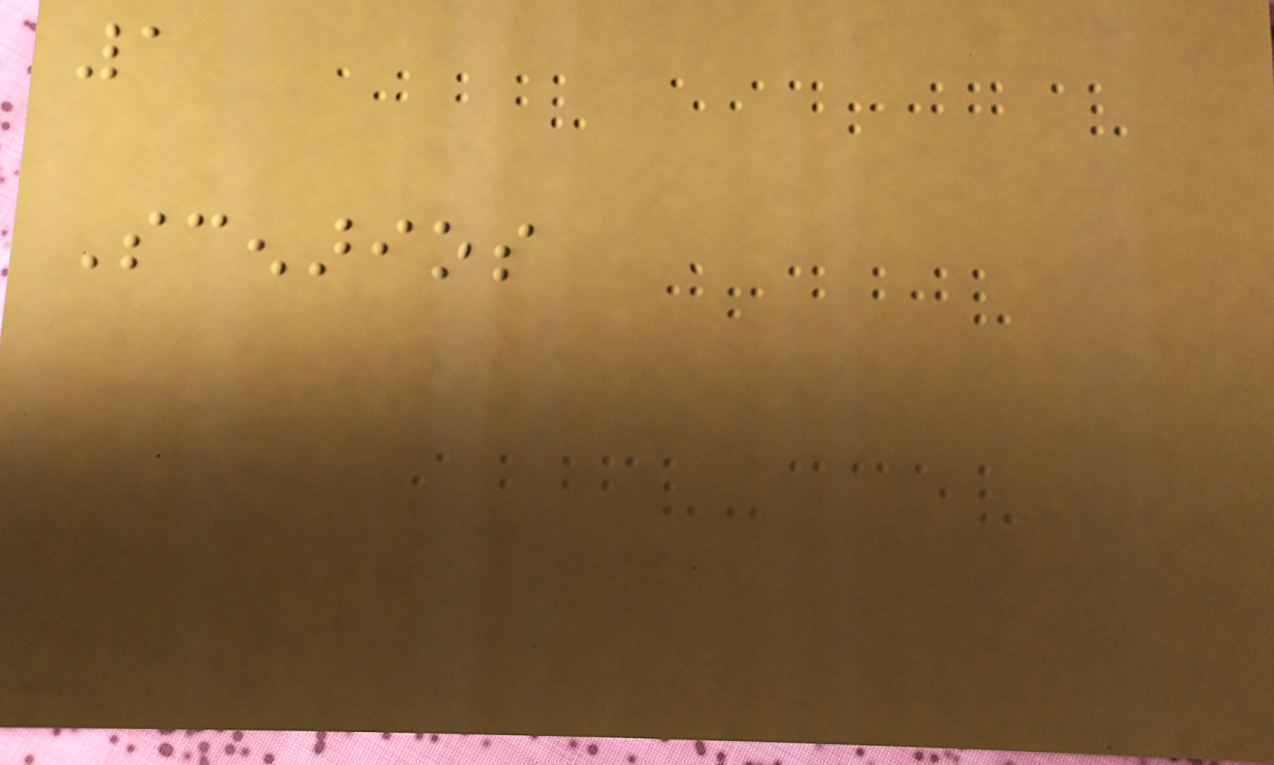1
Scenarios
